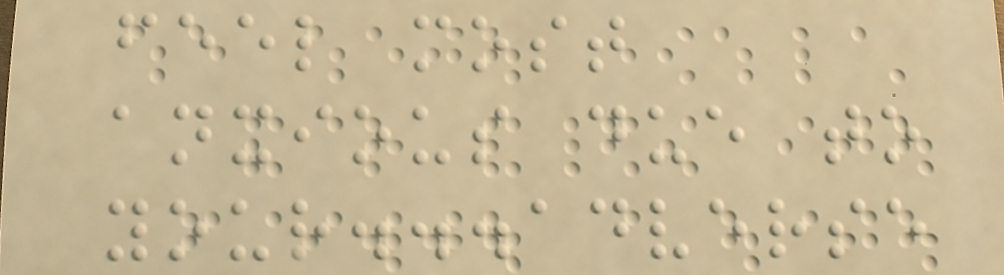feel most
anxious due to
your...adverse
